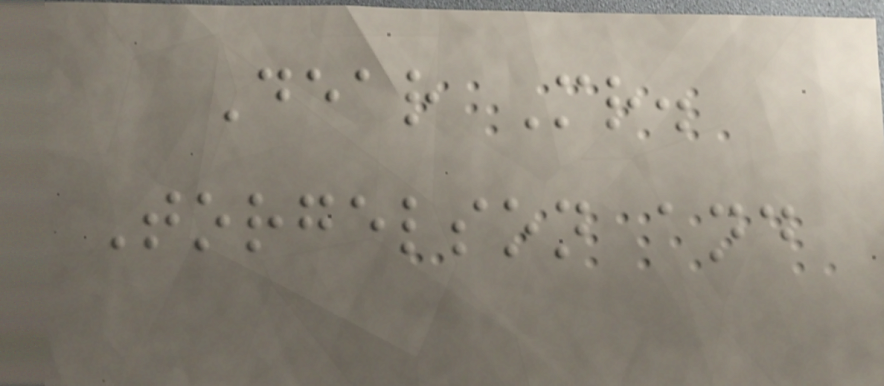Dear Mr.
Torgelson and
